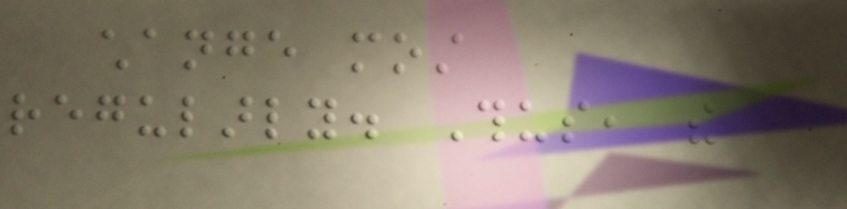change most
regularly. Thus, the
